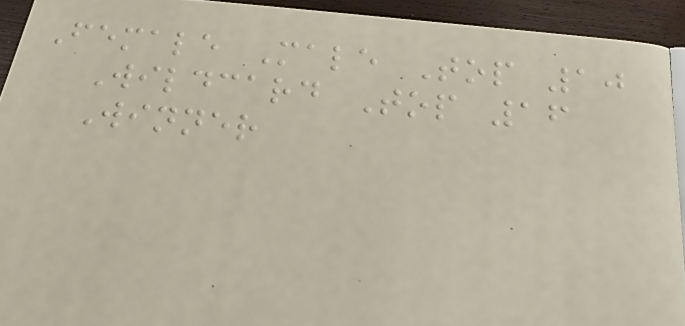Female Male Top 10
Wildcard Top 16
Winner
